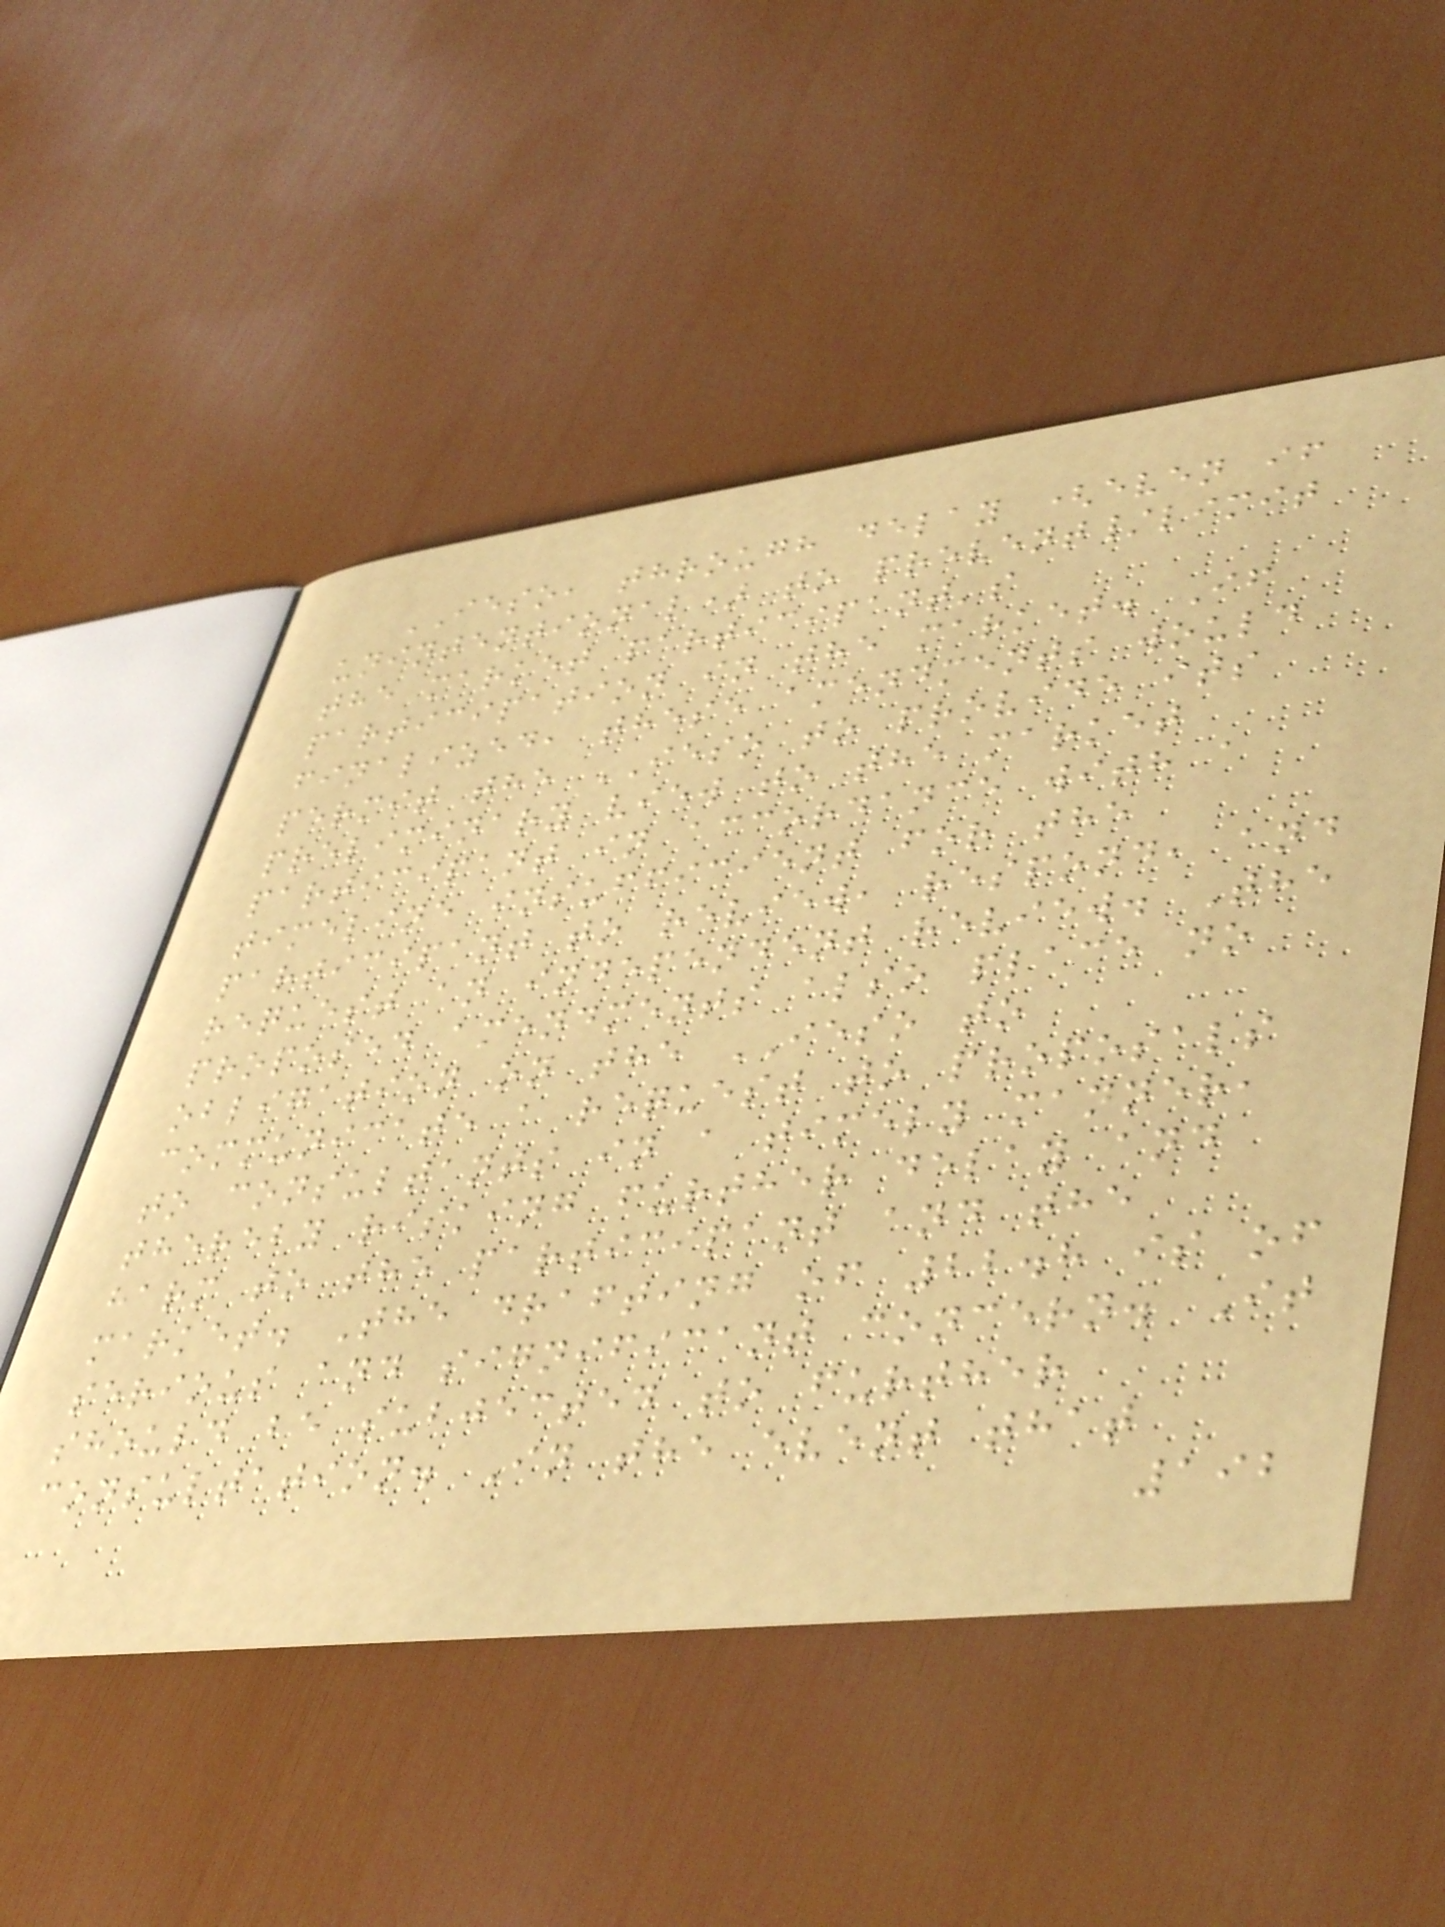IESO, through delay (even if
unintentional) to prevent/limit
the market participant's
participation in the market. If
finalized, these amendments would
permit the IESO to provide its
preliminary view to the market
participant in accordance with a
timeline insufficient for the
participant to review, respond, and
request an independent review. The
proposed amendments also place no
obligation on the IESO to
communicate a request to proposals
to consultants in a timely manner,
thereby risking further delay and
harm to the participant and the
market. The drafting of 22.8 is of
serious and significant concern. It
should be subjected to further
consultation. In the event that
192
